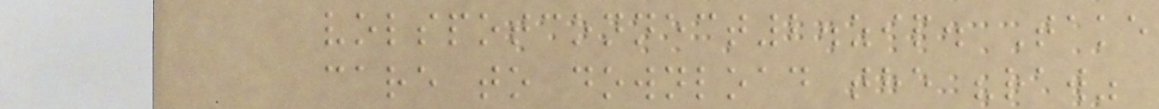volspotconnect2.zip. Take
care to download the "raw"
